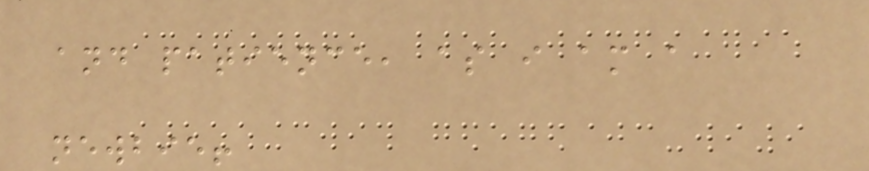and patience, as i am a
newbie!
